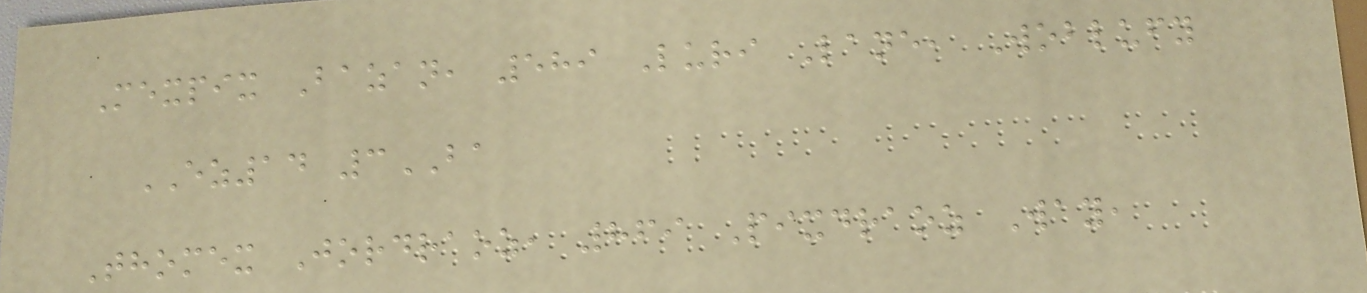Mexpix Bazan, 589 Luri Lane, Woblufy
EZ14 3BA
Thomex Jordraoz, 869 Pixdraoz Way,
